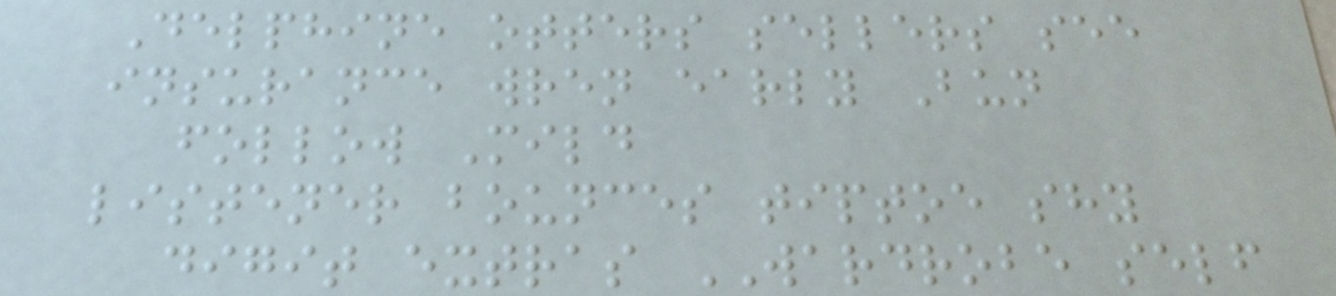Delphine otters sellers see
insurance wren early Bun
follow Mild
listener bounces tiptoe shy
digit extras WARDROBE self
